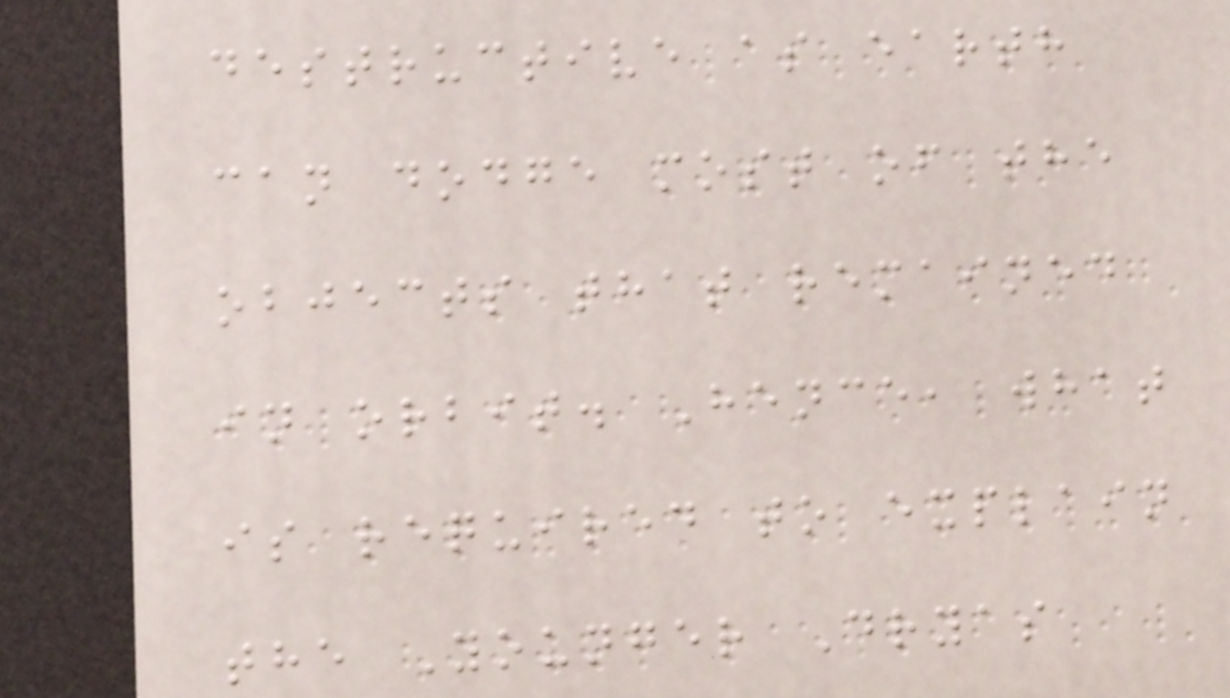destructive as earth
can dodge most of the
objects that remained
in orbit. Hence, what
is required to explain
the Younger Dryas
